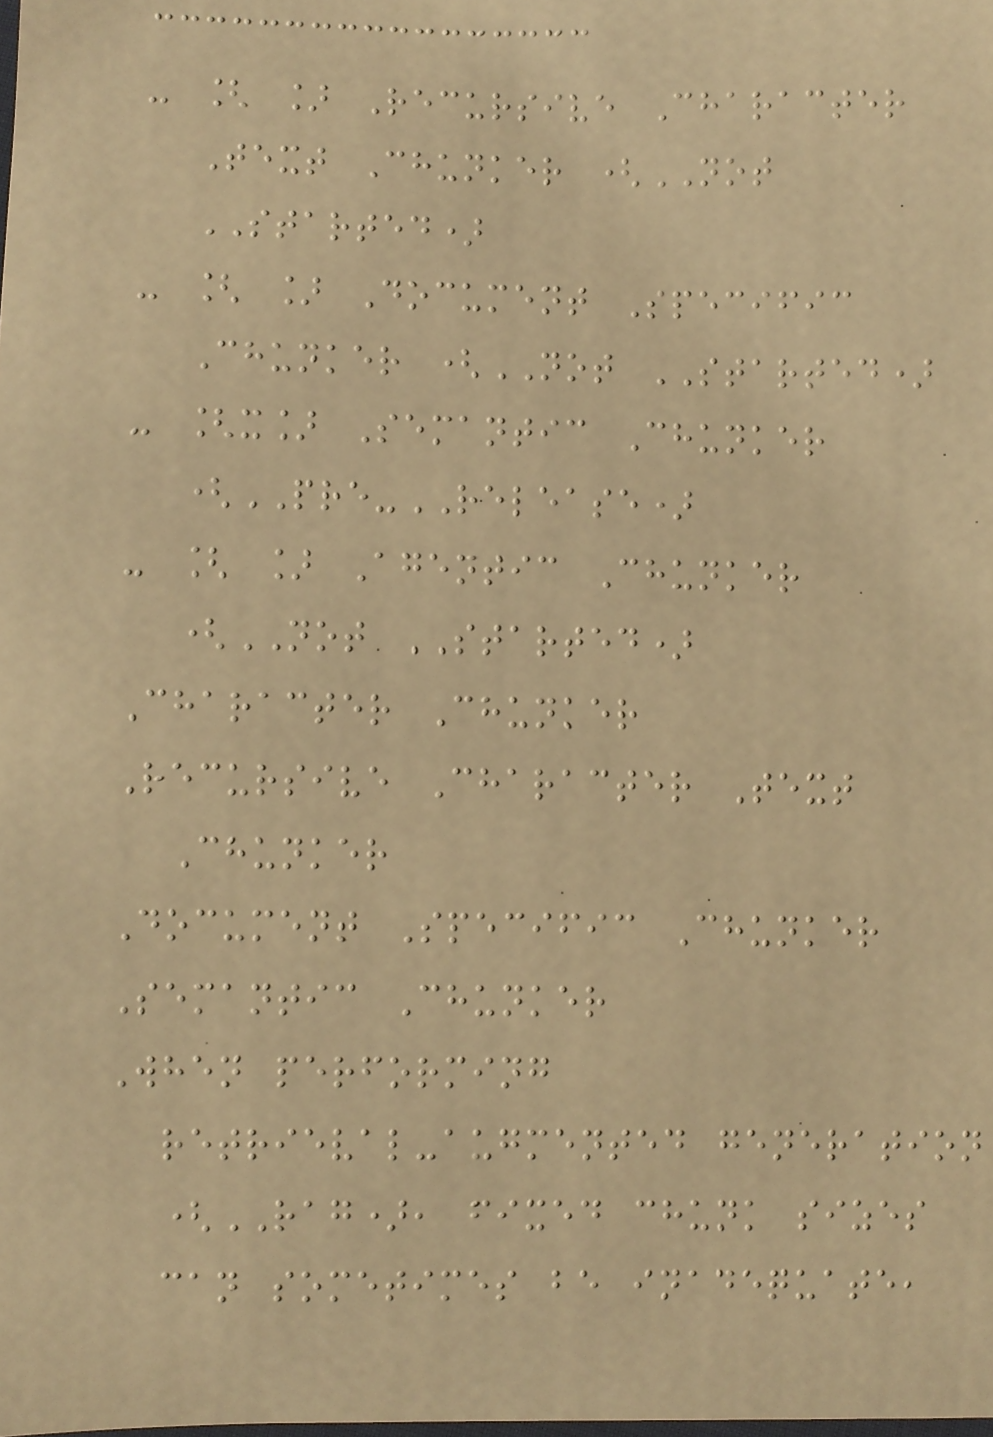- [ ] Recursive Character
Text Chunker (NOT
STARTED)
- [ ] Document Specific
Chunker (NOT STARTED)
- [x] Semantic Chunker
(PRE-RELEASE)
- [ ] Agentic Chunker
(NOT STARTED)
Character Chunker
Recursive Character Text
Chunker
Document Specific Chunker
Semantic Chunker
When performing
retrieval-augmented generation
(RAG), fixed chunk sizes
can sometimes be inadequate,
